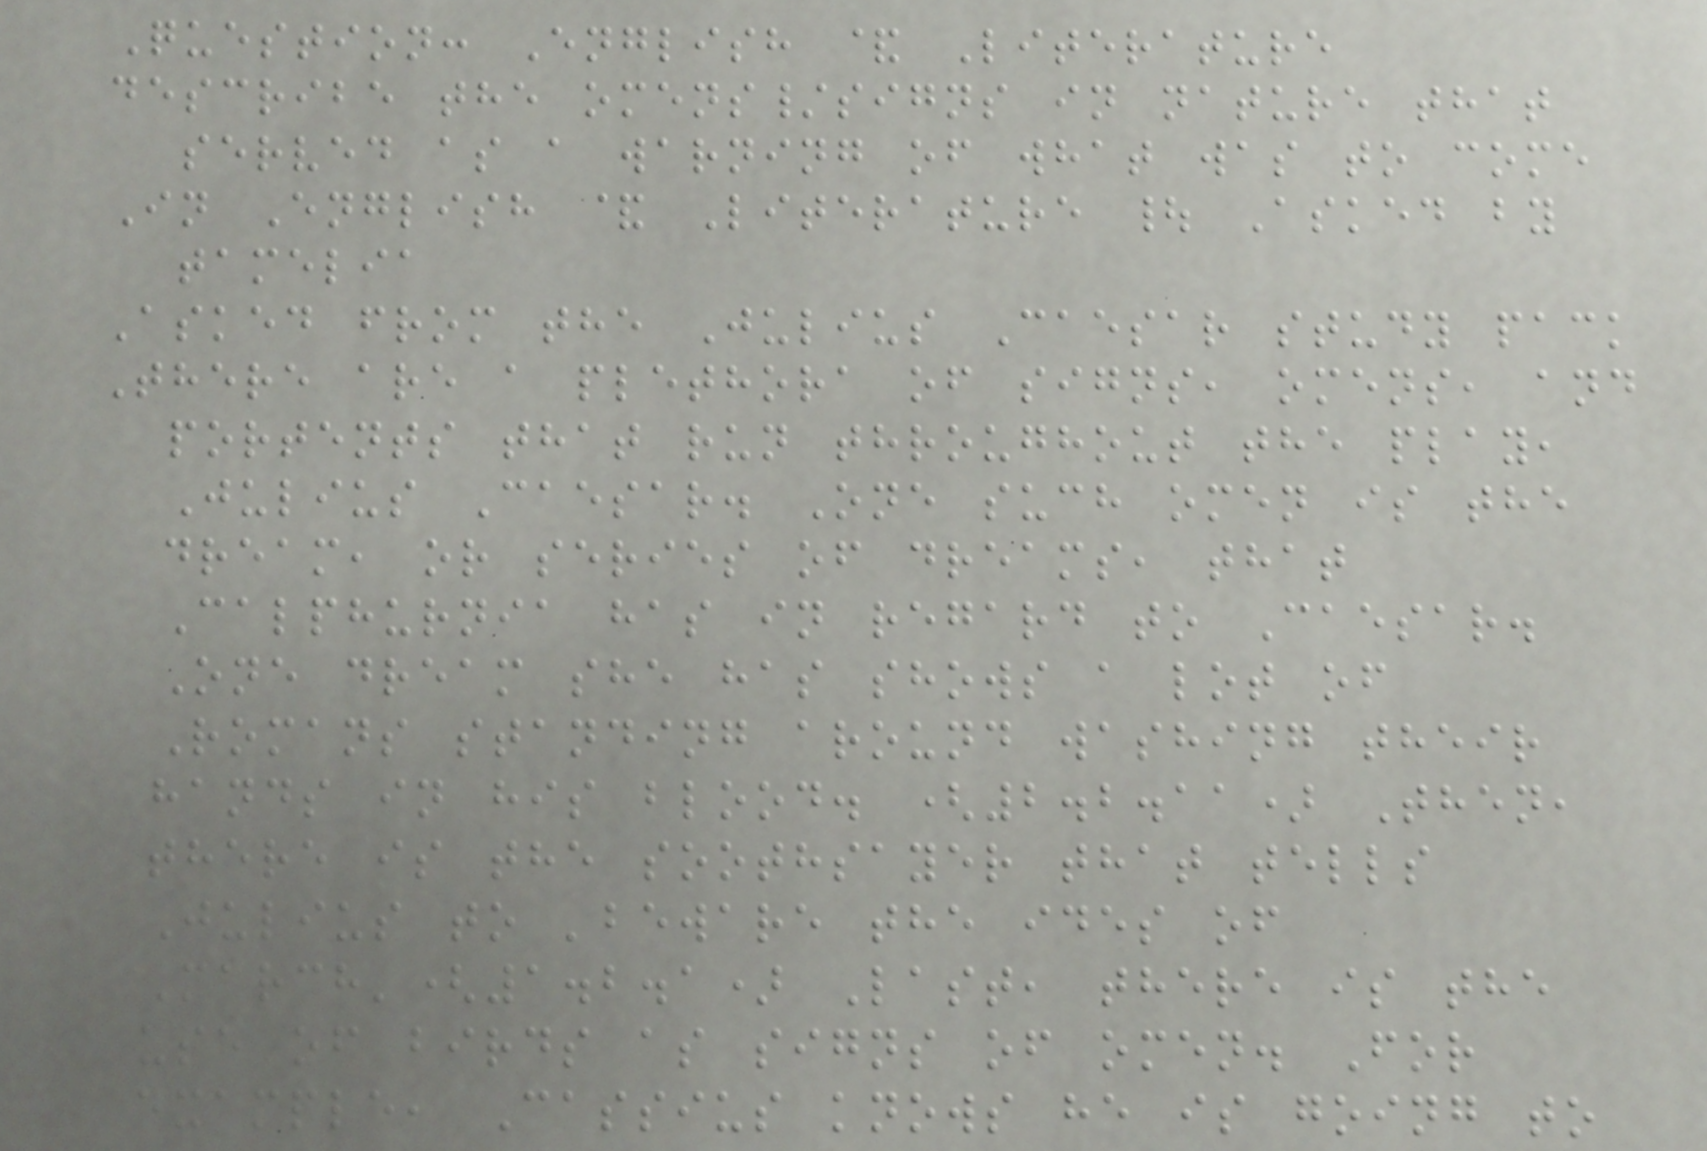Question: English & Literature
describe the omens/signs in nature that
served as a warning of what was to come
In English & Literature | Asked by
tamelia
Asked from the Julius Caesar study pack
There are a plethora of signs, omens, and
portents that run throughout the play,
Julius Caesar. One such omen is the
dream, or series of dreams, that
Calphurnia has in regard to Caesar.
One dream she has shows a lot of
Romans standing around washing their
hands in his blood. (2.2.11) Then,
there is the soothsayer that tells
Julius to 'beware the ides of
March'(1.2.1) Last, there is the
use of birds as signs of omen. For
example, Cassius knows he is going to
